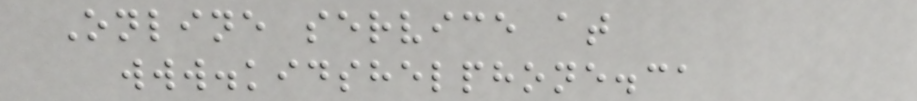Online service at
www.kidshelphone.ca
